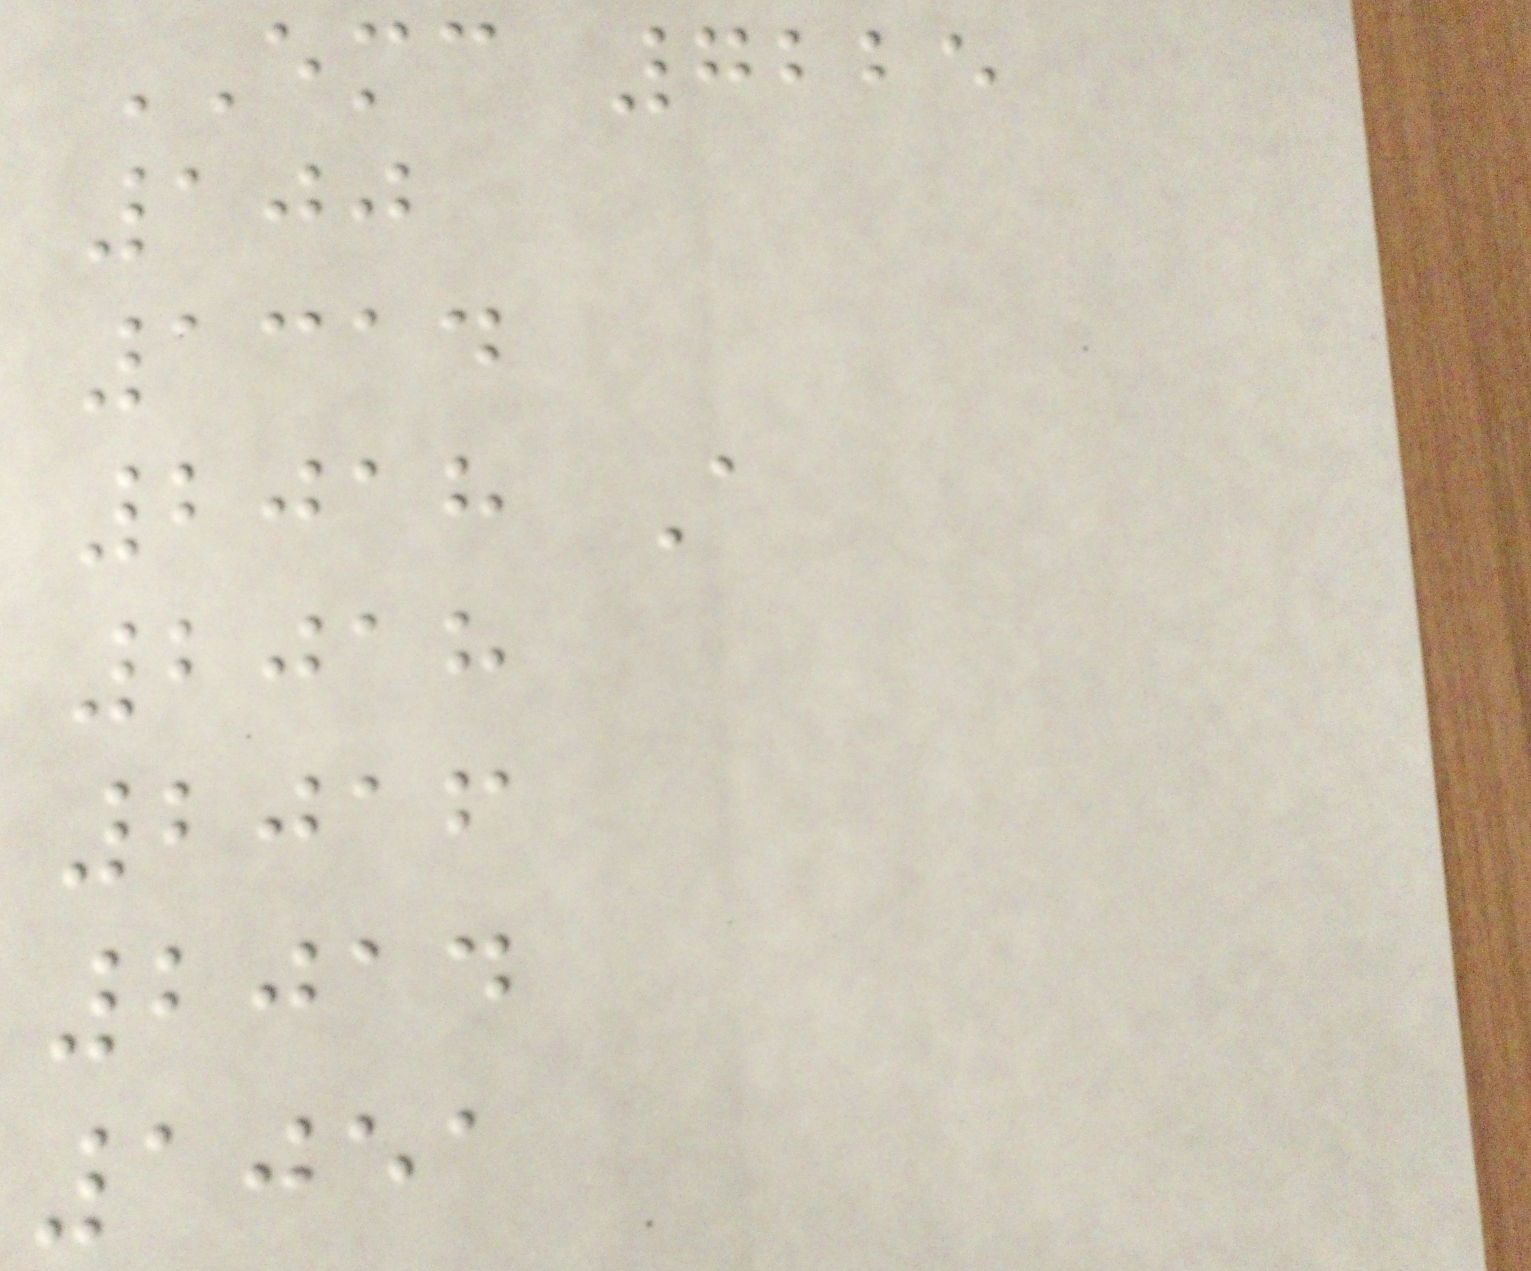EMC 7225
100
1314
2018 A
2018
2016
2014
1051
